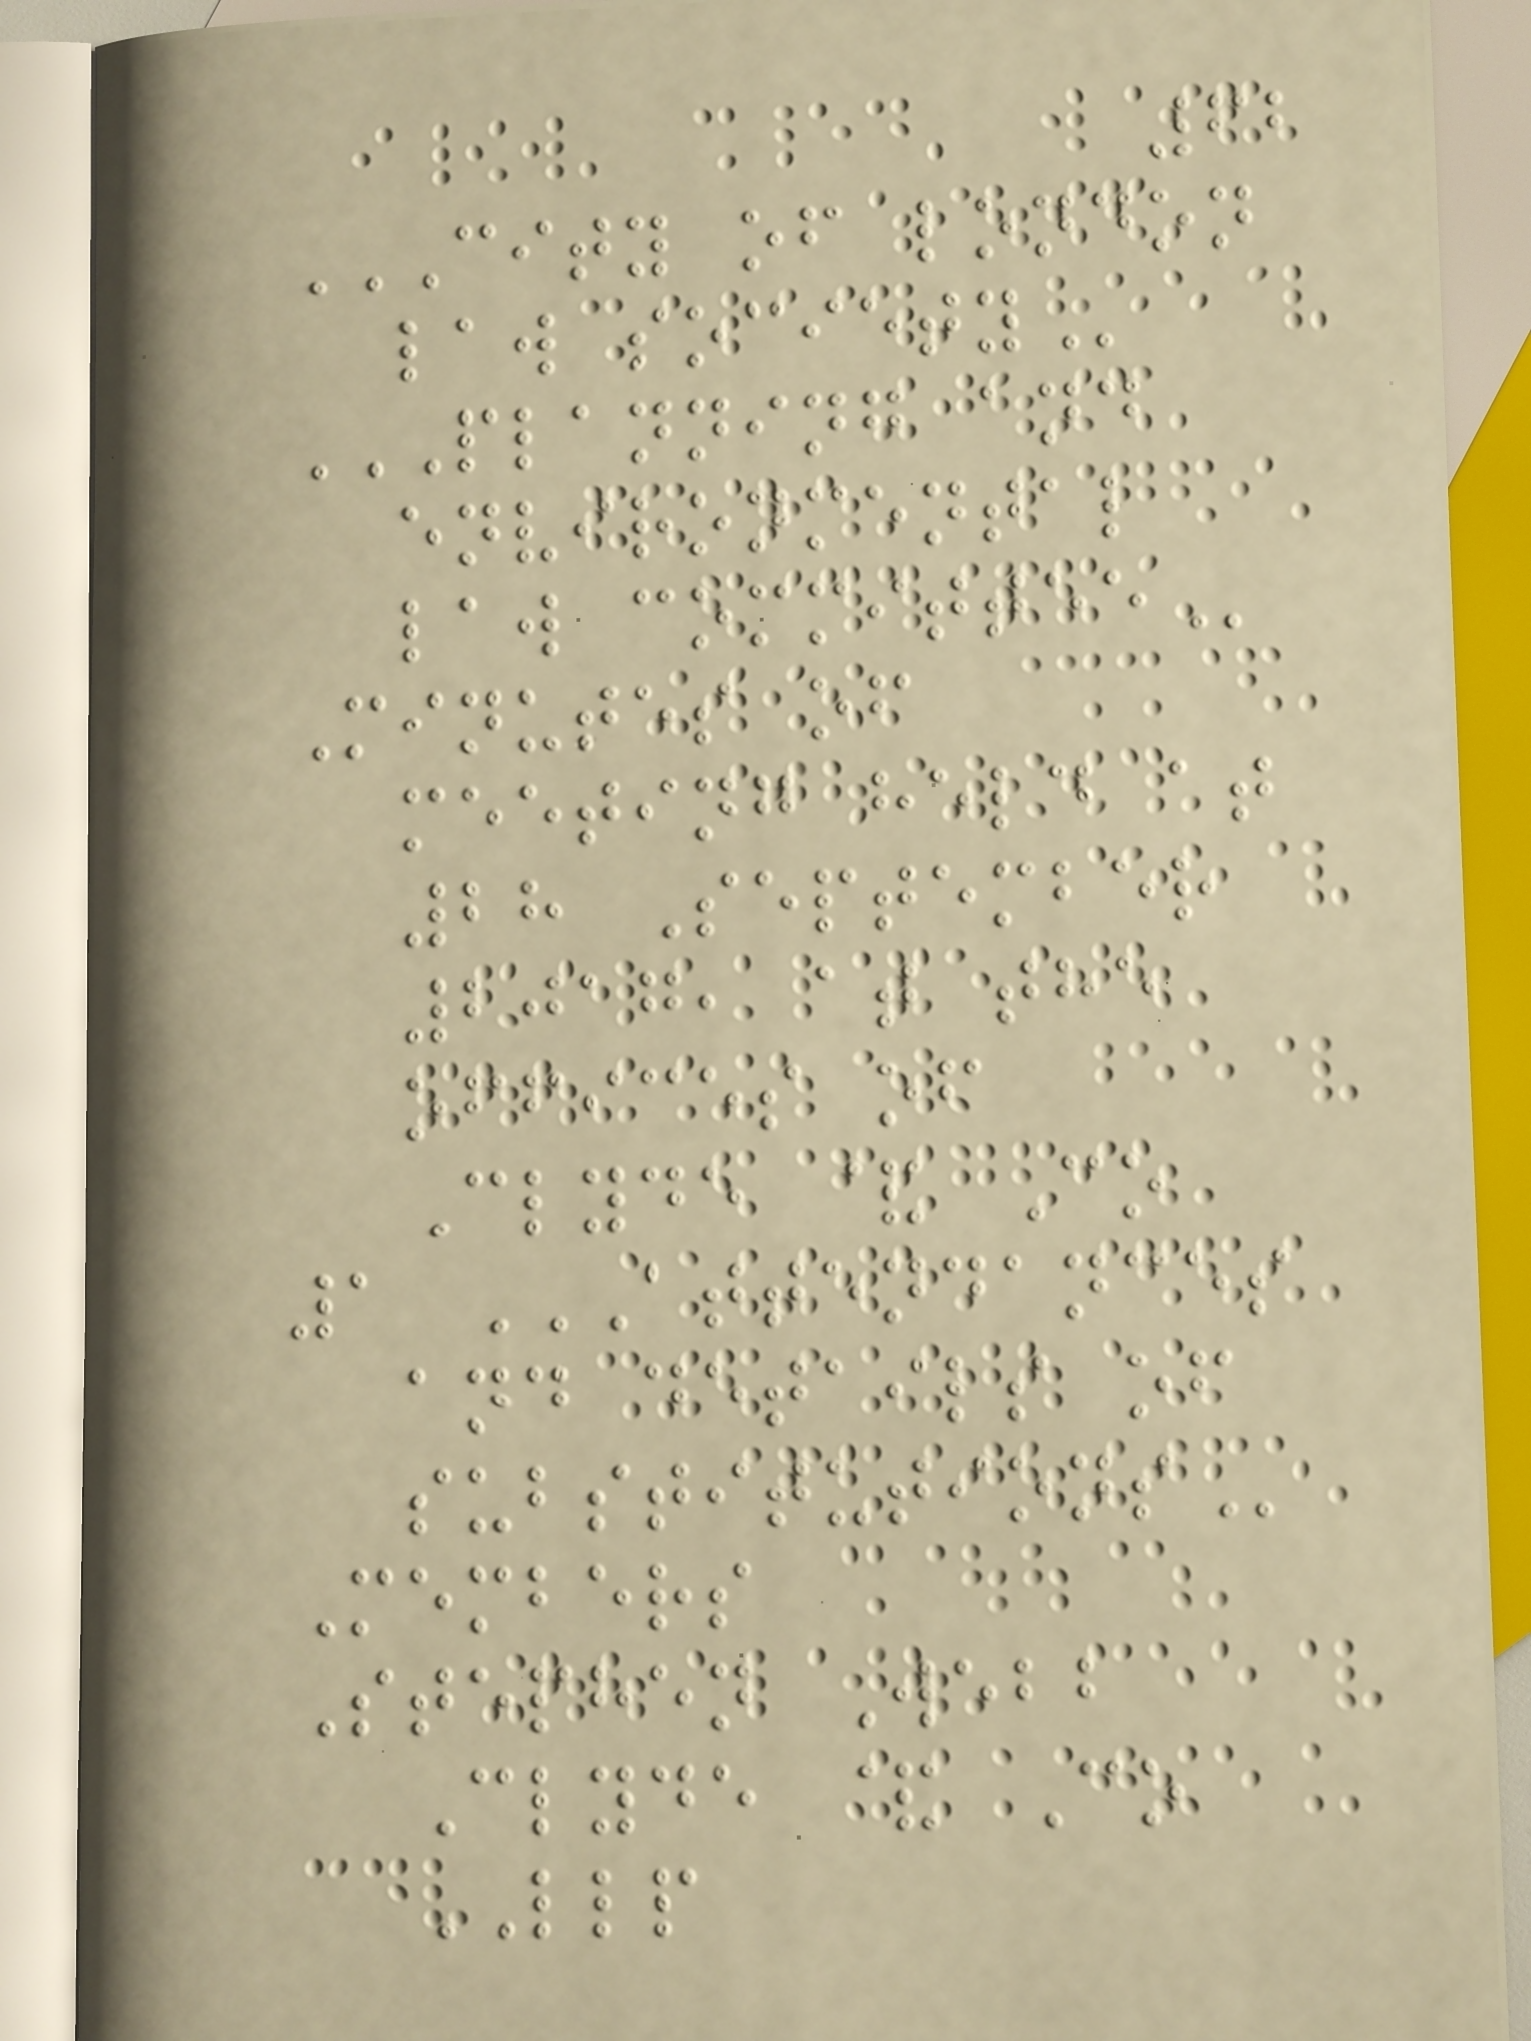62
CITY OF LONDON
LAW SOCIETY
PLANNING AND
ENVIRONMENTAL
LAW COMMITTEE
Minutes of
meeting held at
28 September
2017, at the
offices of
Clyde & Co
1 ATTENDANCES
AND DETAILS OF
SUBSTITUTIONS
Members
Stephen Webb
Clyde & Co
LLP
